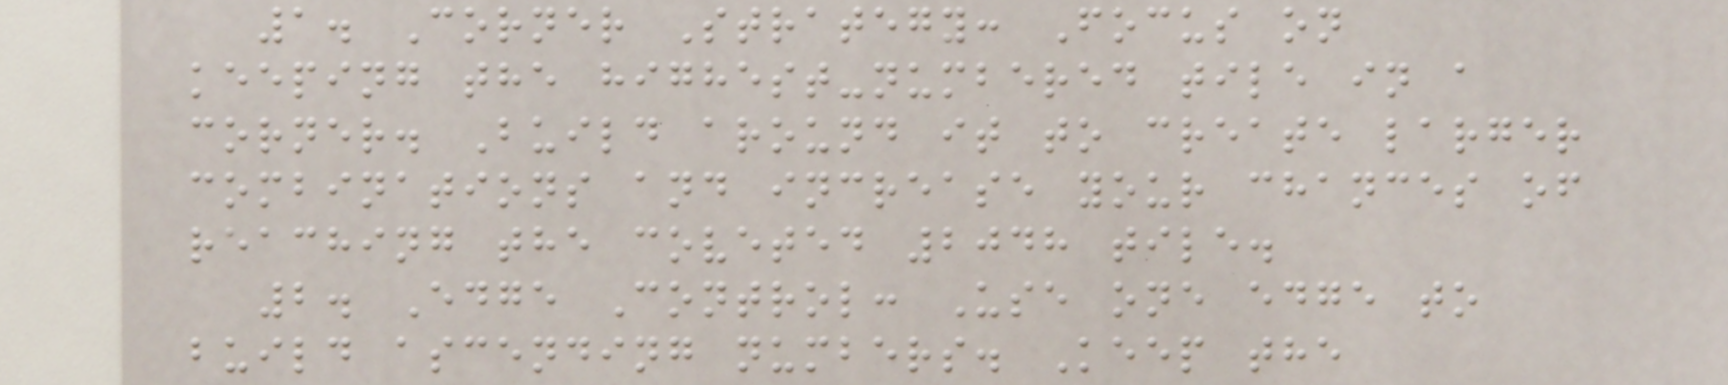1. Corner Strategy: Focus on
keeping the highest-numbered tile in a
corner. Build around it to create larger
combinations and increase your chances of
reaching the coveted 2048 tile.
2. Edge Control: Use one edge to
build ascending numbers. Keep the
